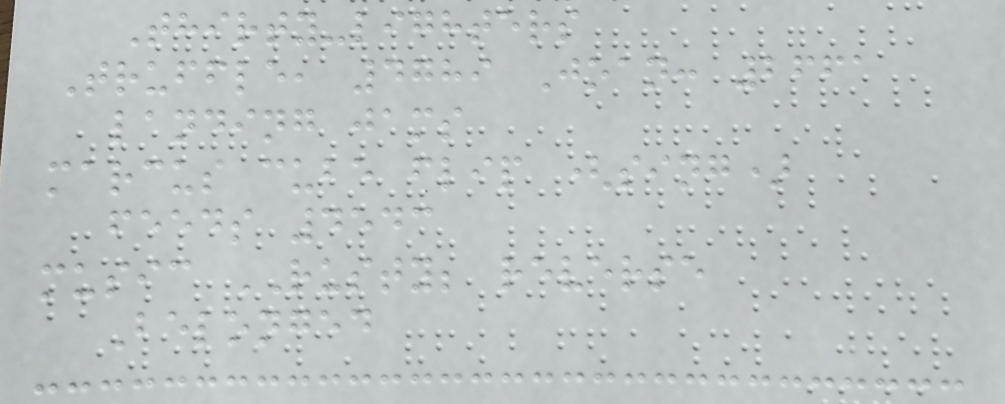Thirty-lighters
Truffle, 4789 Joan: 2661
landing jams
marcus cube flip (sing)
feeds 4543
music RUSTY; reverse
Belonged
